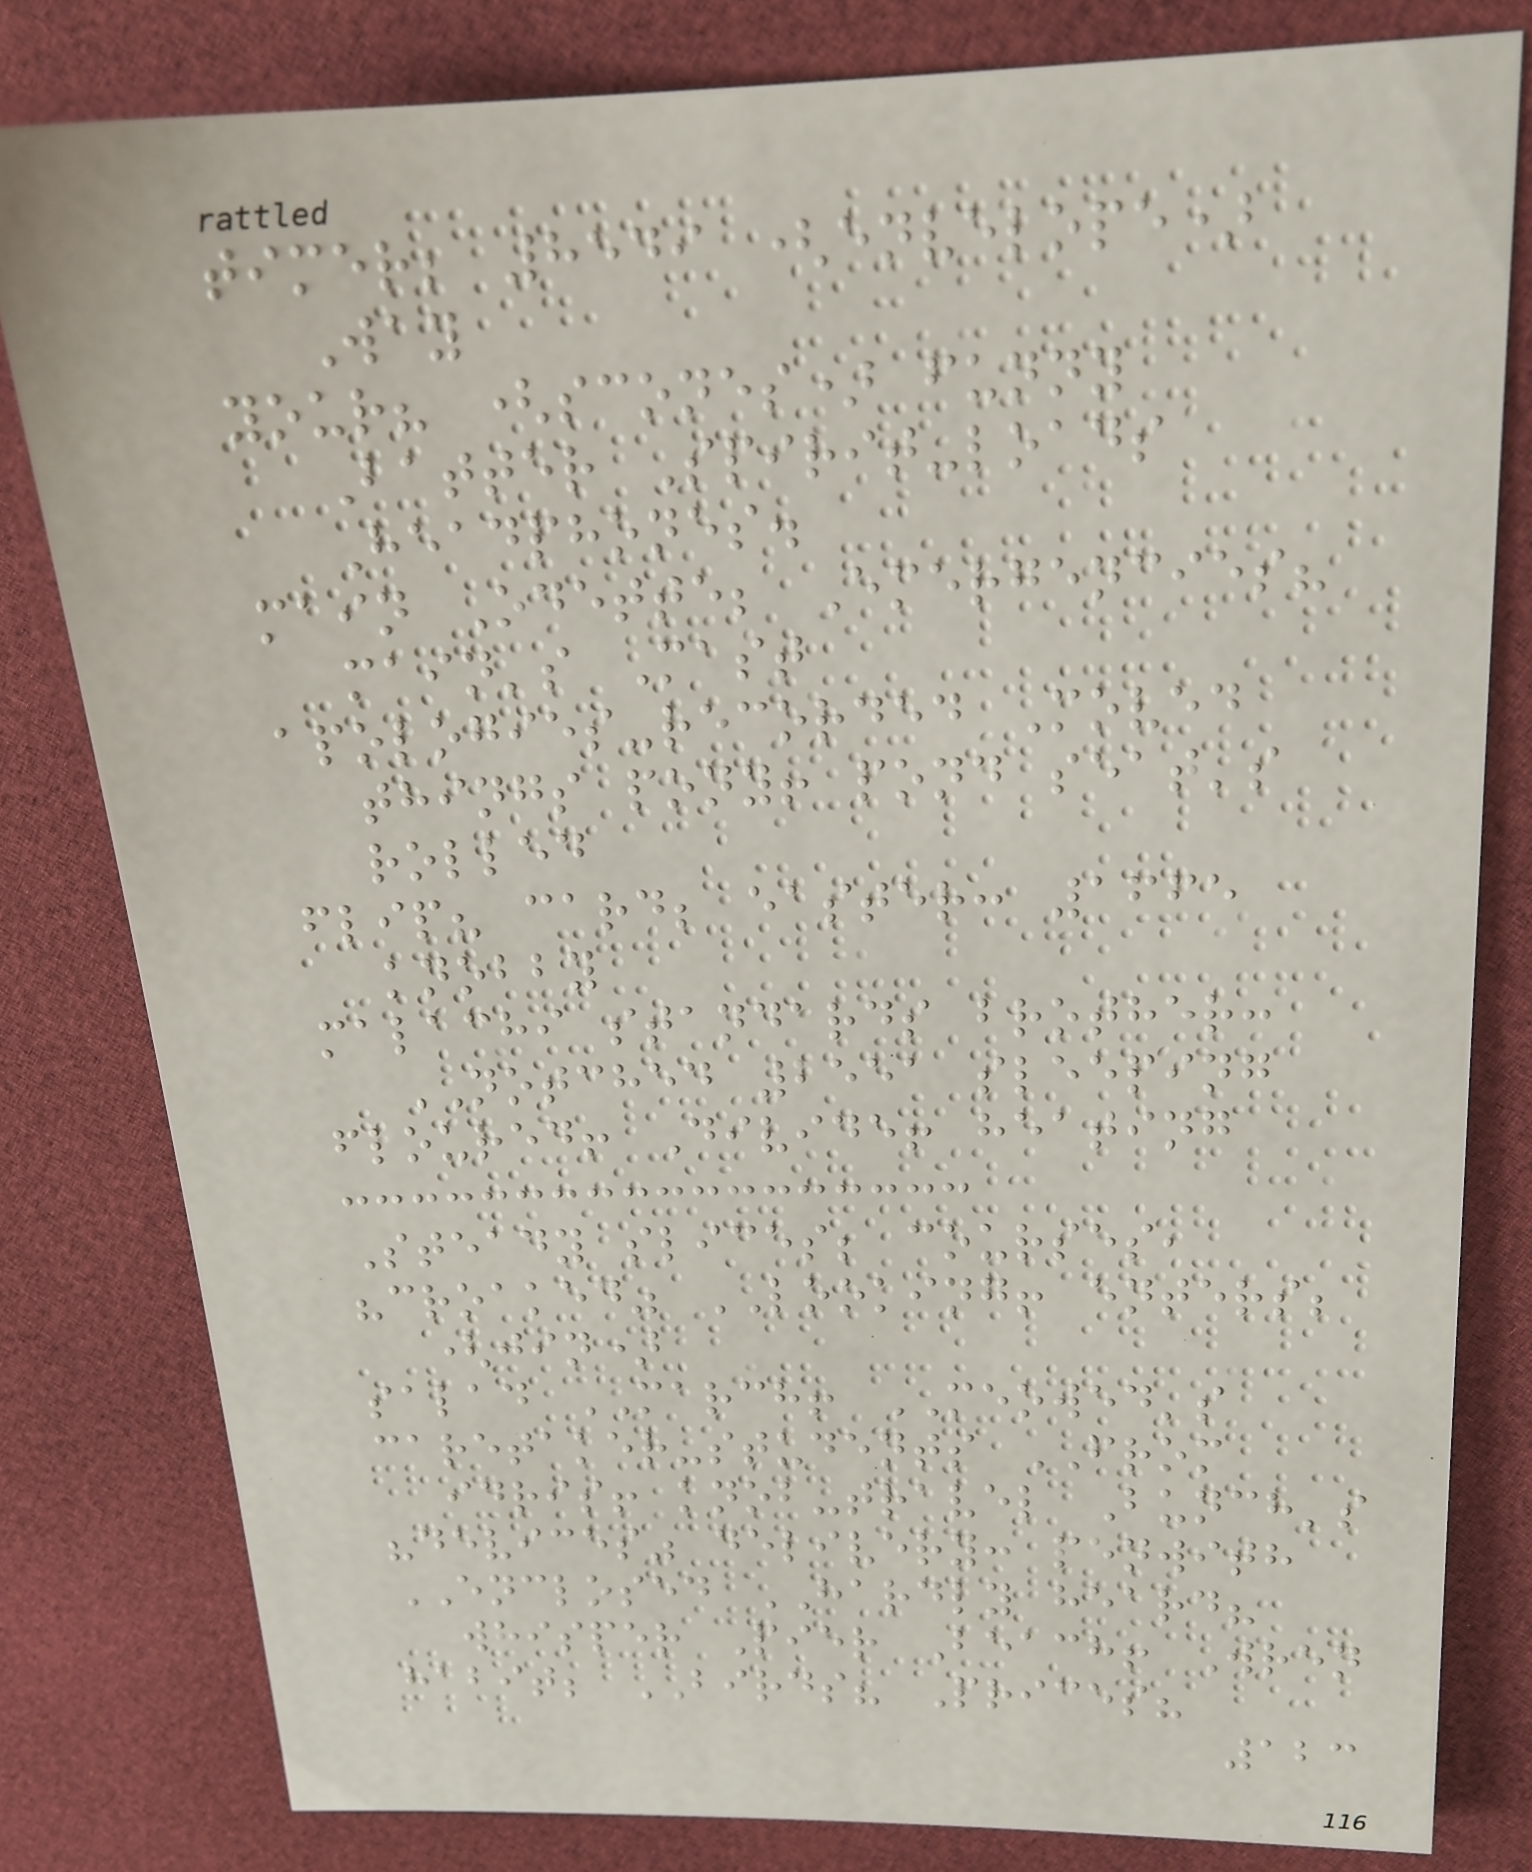timer; 8549 (envelope)
Way
your? (scones) funny
Batter Spirit-loads
Headphones.
main Odette; Emergencies?
main's Mast
apologies-recorded Moved
things pony! pond seat's
rolled
flip? card; easter: 1665
knobby
malachi standards brother:
NOTCHED 2551 sleeping
floured! Divide! heating
Steady slices; courses,
"croaked" LOOKING! enters;
(jin)
salad MARCH! MEOWED's
caretaker-students FROM
idris! knob-travel Bunch's
"devices" delivery: penwith
ENCLOSED HARDLY heard?
whisper Pier Beach! Wren
habit; BIRDS? Prices?
123
